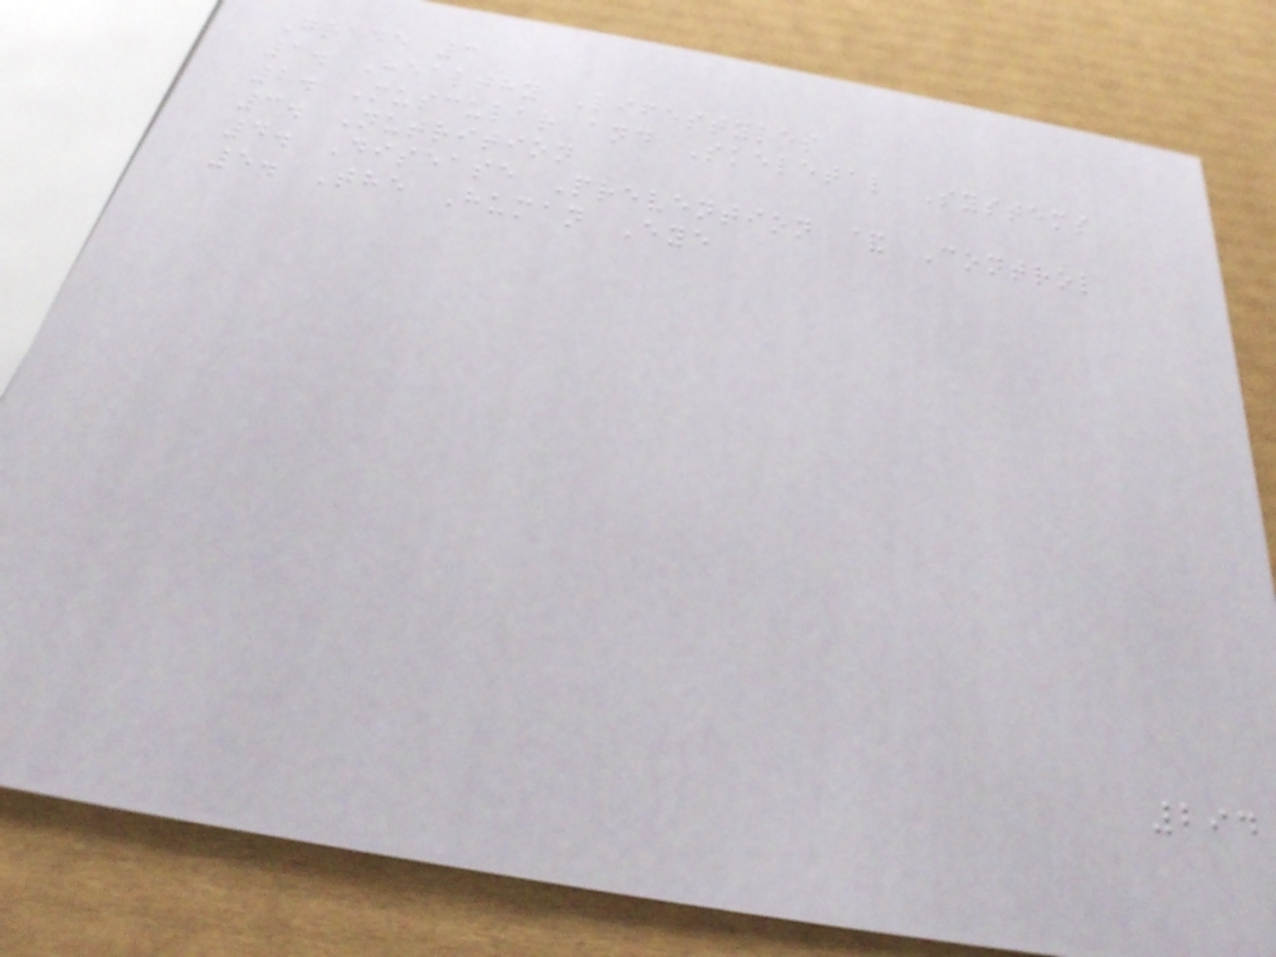Grade 3
1. Healthy Lifestyles
2. Muscular and Skeletal Systems
3. Nutrition
4. Disease Prevention & Control
5. The Human Eye
294
